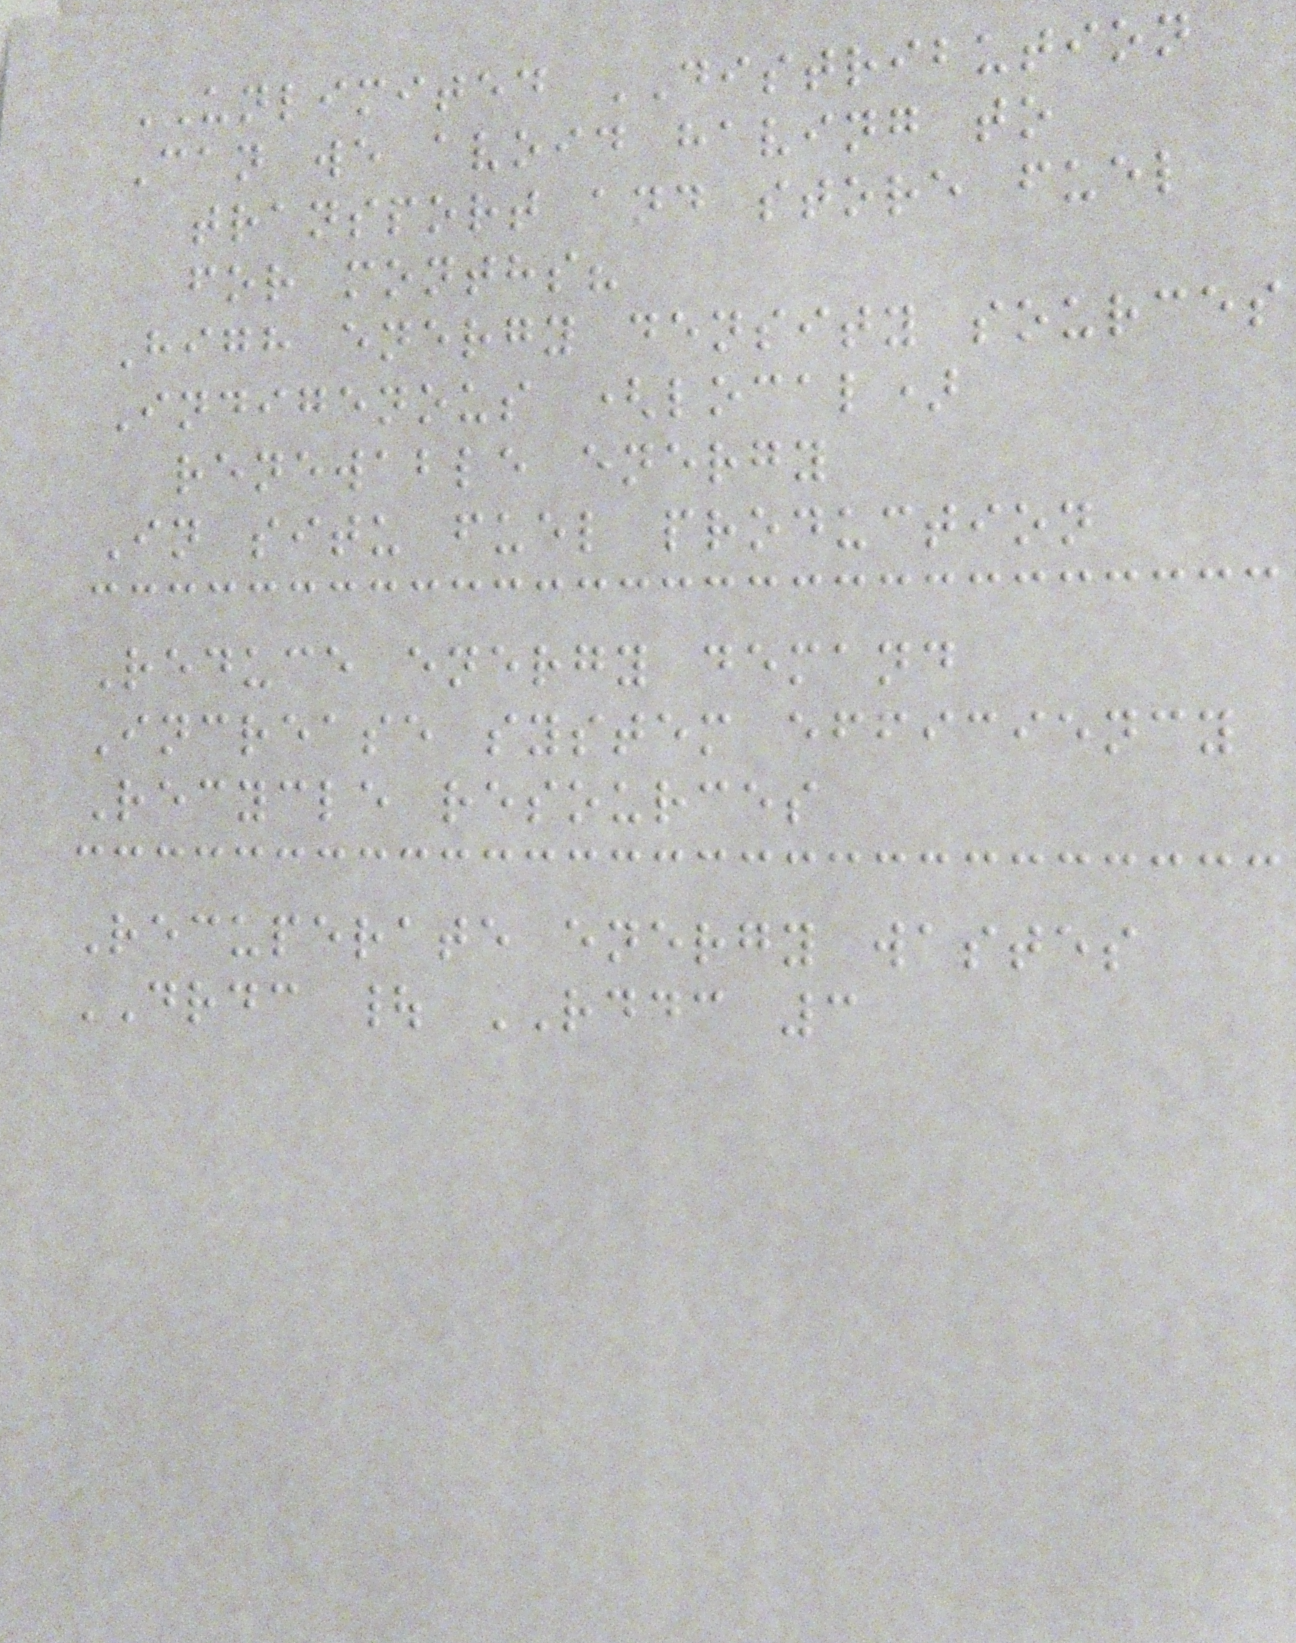UNLIMITED DISTRIBUTION
Can we avoid having to
transport and store fuel
for months?
High energy density sources
Indigenous (local)
renewable energy
In situ fuel production
Reduce energy demand
Increase system efficiency
Recycle resources
Recuperate energy wastes
DRDC | RDDC 3
